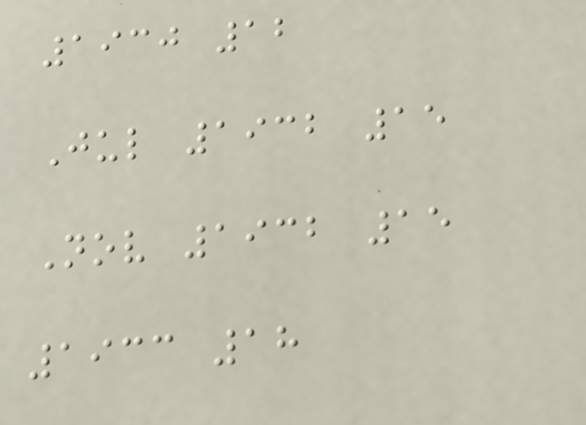1930 12
Jul 1932 15
Nov 1932 15
1933 18
